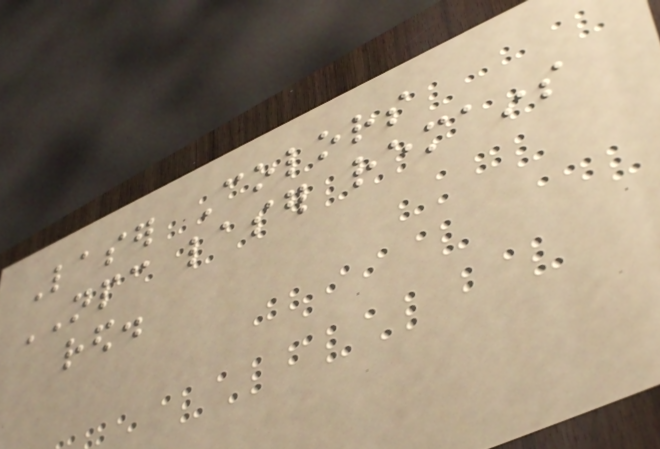Laser Colors
NPC laser remains
red.
